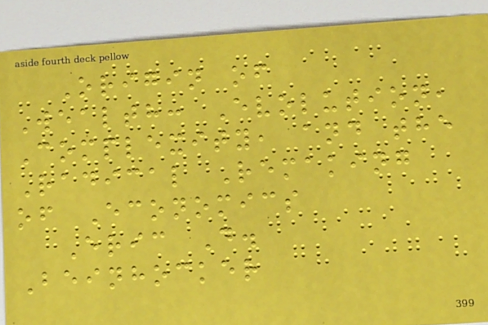Origin of
Wealth: Evolution,
Complexity, and the
Radical Remaking
of Economics
Eric D.
Beinhocker
